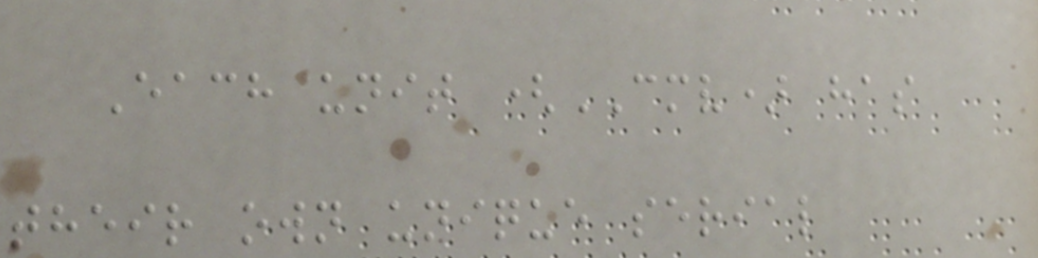Each unit (CMV) has
their own unique serial
